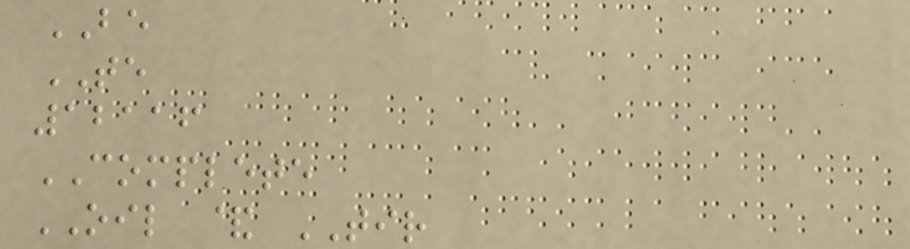BE
TE
12116
COMPLETE
OIL & TIR
